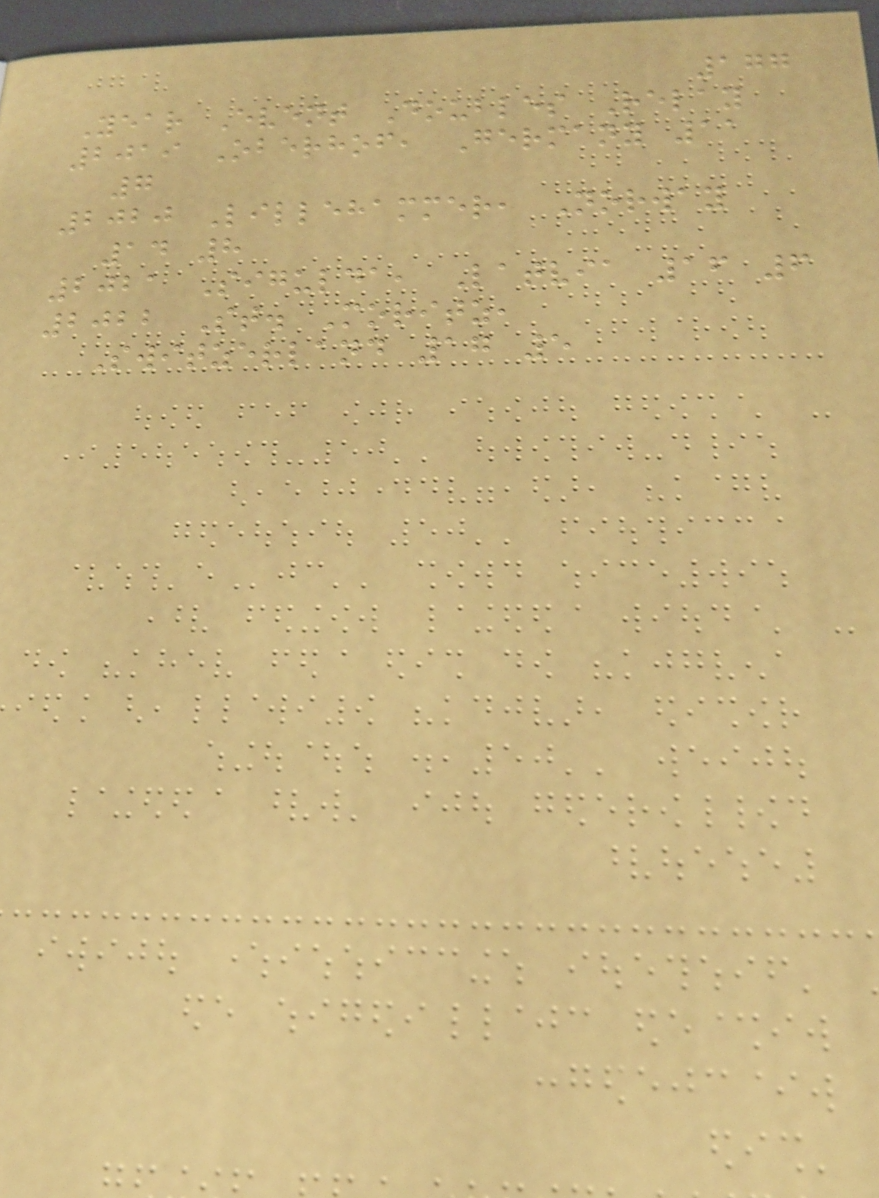177
Year Event Doubles Relay
2019 Oberhof, Germany 11
7
2020 Lillehammer, Norway
14 8
2021 Sigulda, Latvia 16 6
2022 St. Moritz,
Switzerland 17 5
